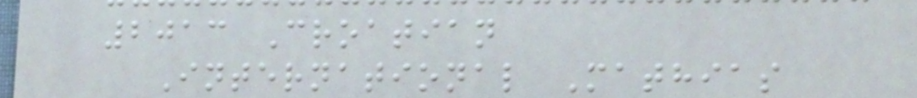2013 Croatian
International Mathias
